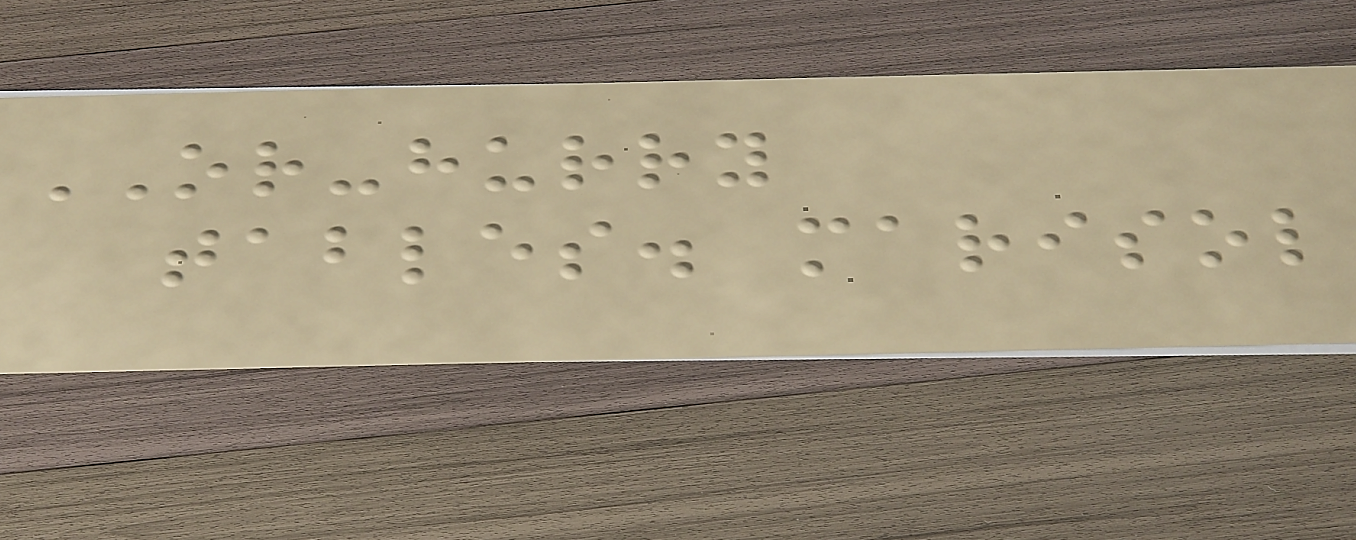OR-hurry
tables. marisol
